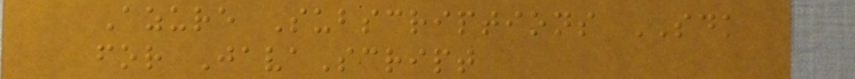Azure Subscriptions SDK
for JavaScript
